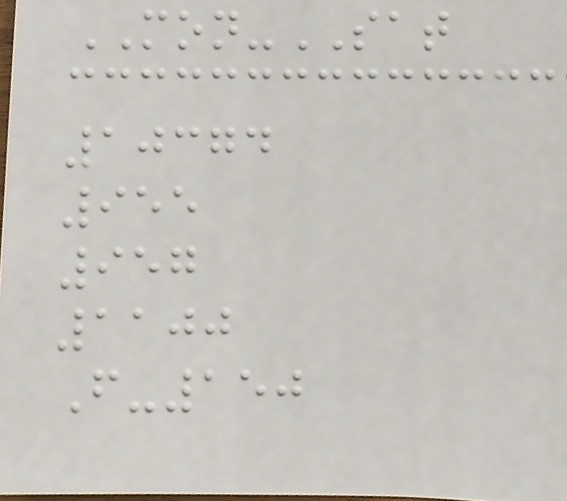MON-SAT
10374
955
957
1100
F-150
